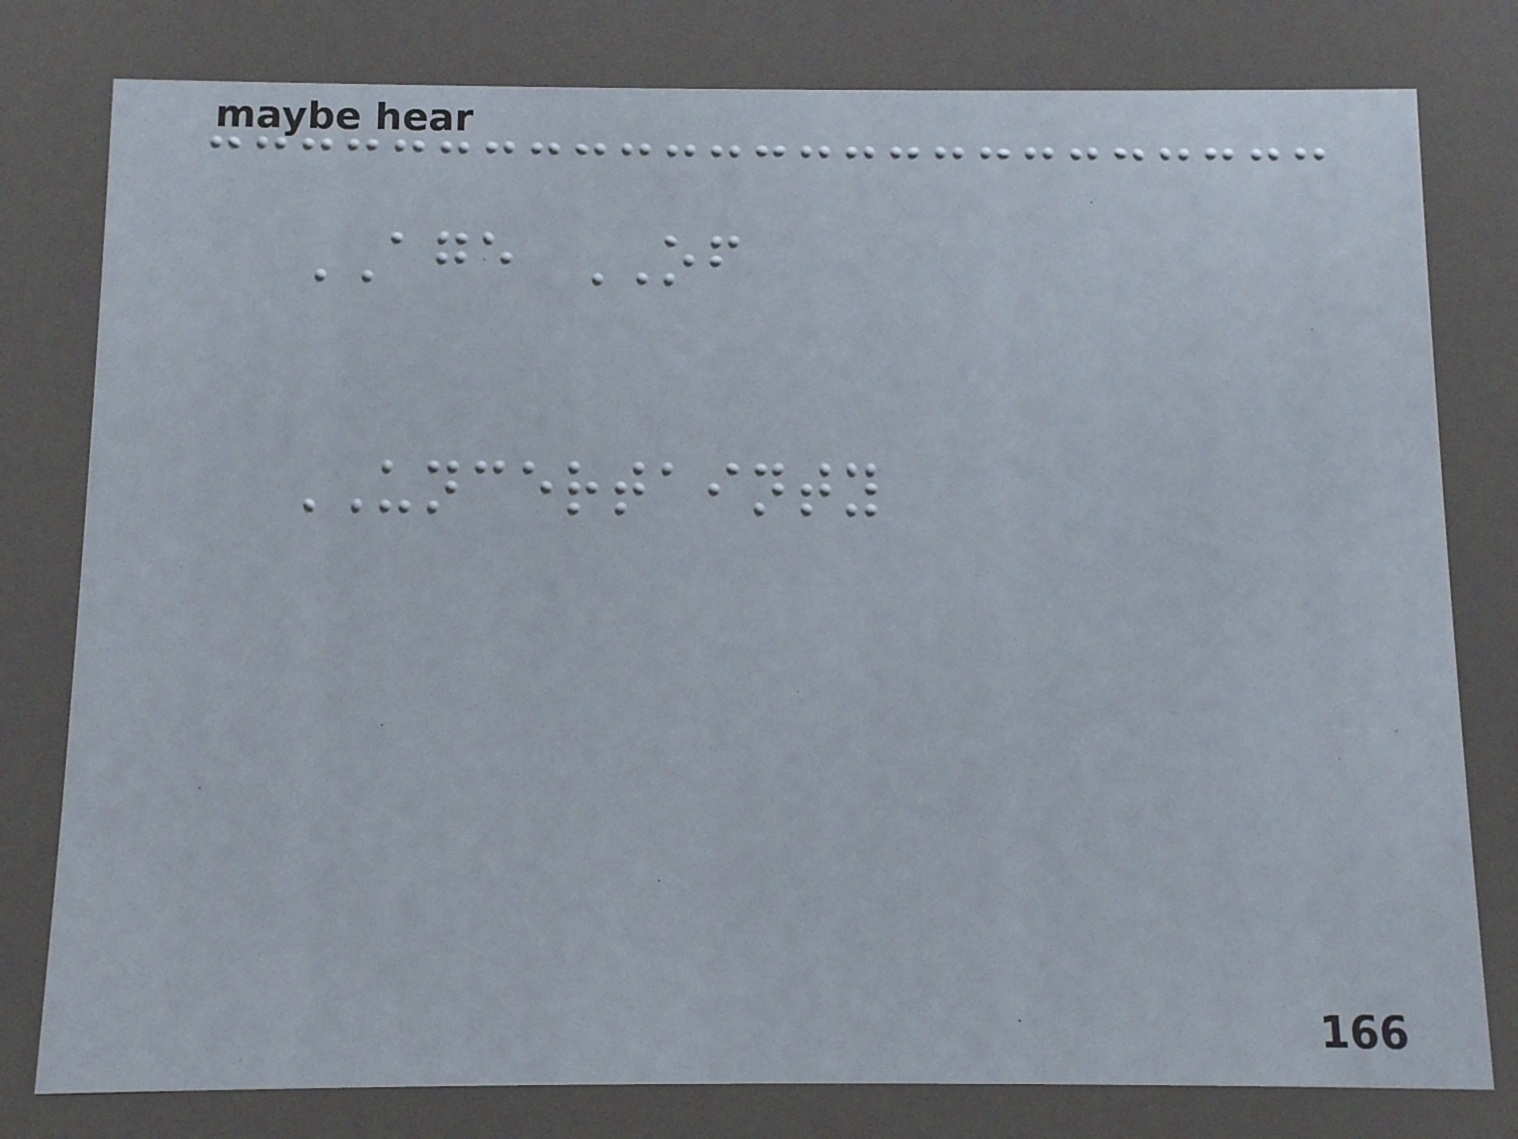AGE OF
UNCERTAINTY
